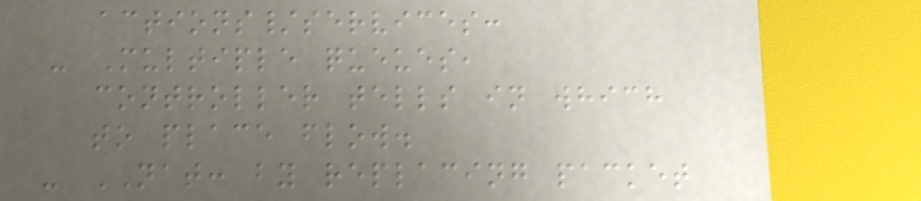actions/services:
- Multiple queues,
controller tells in which
to place flow.
- NAT: by replacing packet
